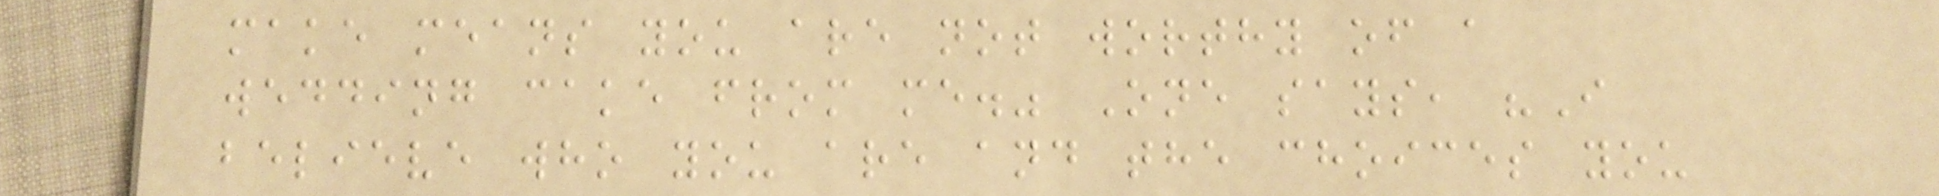make means you are not worthy of a
wedding cake from me." One says, "I
believe who you are and the choices you
